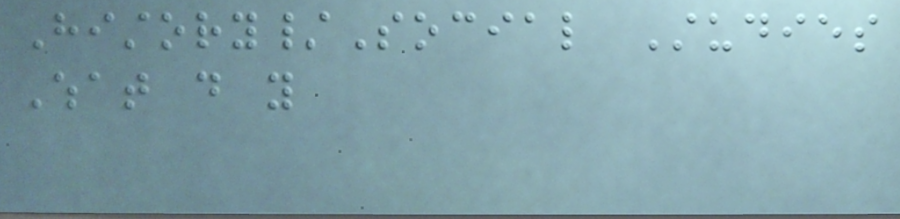History/Social Studies
What do you
